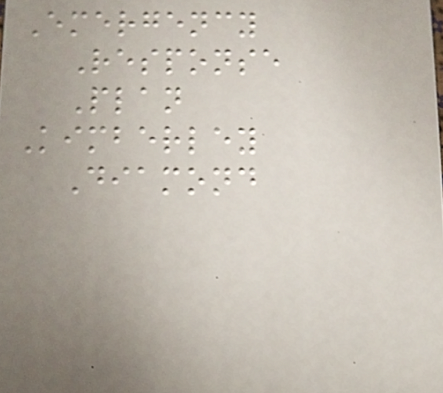Emergency
Response
Plan
Kimberley
Diamond
